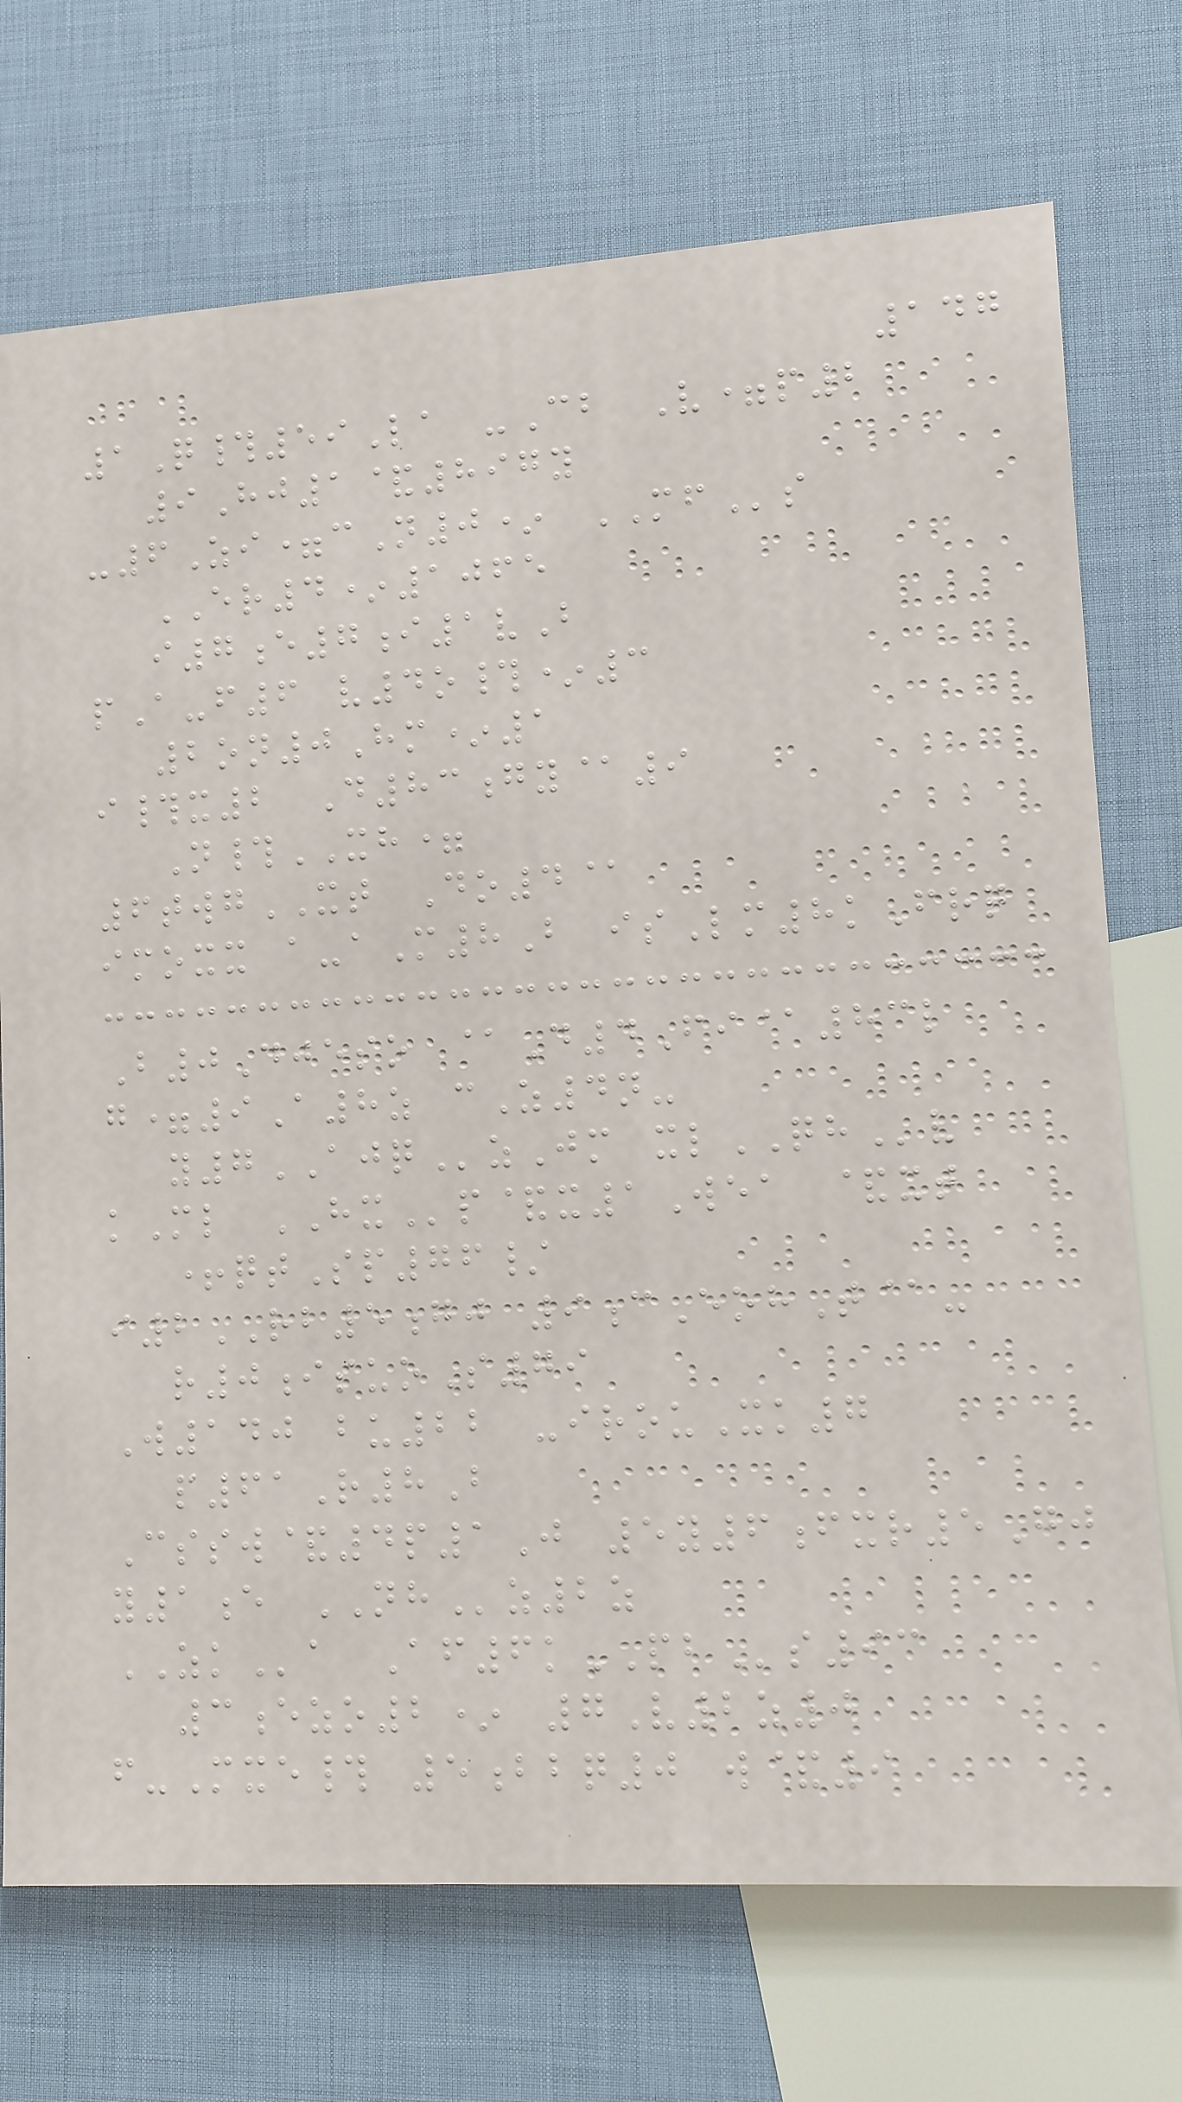147
1Q#59La -Cb V=p2
9Hj1&897y
-6Zi=cN0* MFs
ER4*1065
i7e7i1vB
pA-f6 v4o#*3
2on0Hm*1
i#x2 D83gy@9
N#XH=
6twgXT Do4@
imoxx a-aM8B isLm8kFrq
B0Djeso @D4Fi@83l
g=9A8z cZ4n-
y7AJQzJm xlQHv
kMl HXp&x1Wea &xt
+qtSp76/
i2RB5gj 9cEohT@-
r0isuoS79
W140 bu22 -irouXk7
p61R8B
Cssw&4p1J 5y6fxr5Gj
y1e NHz2z
ZKa Af6kPBs93
3ezo2* 7V2z0
f-Mxe# 5bbq0 w&9
